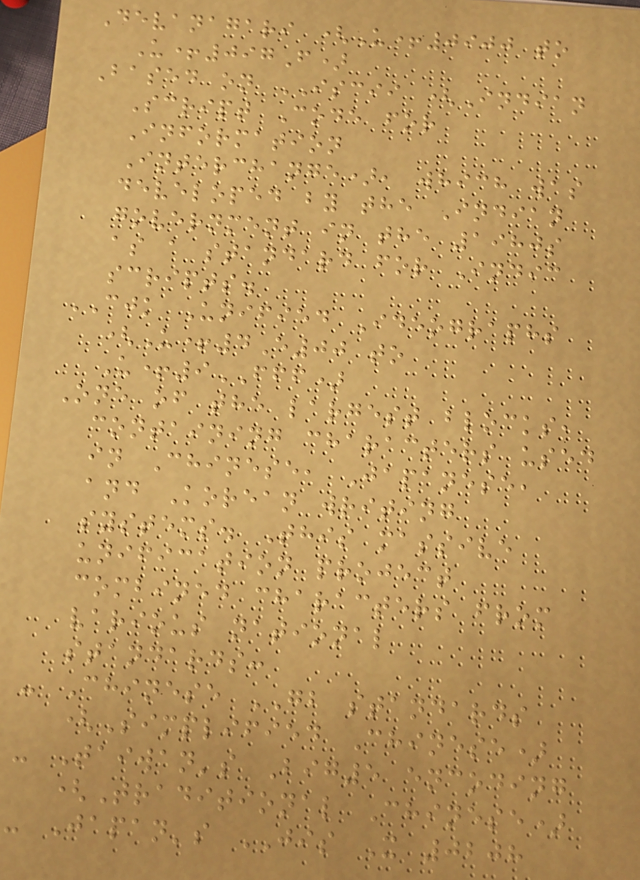Devanagari (U+0900 to
U+097F)
Based on ISCII (Indian
Script Code for
Information
Interchange), which was
developed by the Indian
government in the 1980s
as a standard for Indic
scripts.
CJK Unified Ideographs
(U+4E00 to
U+9FFF)
One of the largest blocks,
containing characters used
in Chinese, Japanese,
and Korean writing
systems. This massive
unification project
combined characters from
various national
standards:
- Chinese GB standards
(Simplified Chinese)
- Taiwan's Big5 encoding
(Traditional Chinese)
- Japan's JIS X 0208
